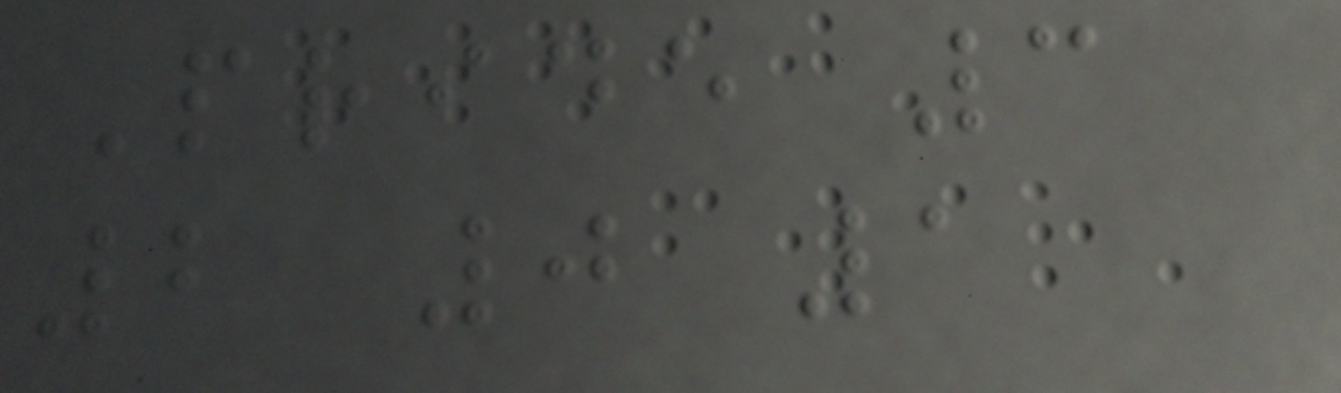Pride 3
2 0 1
